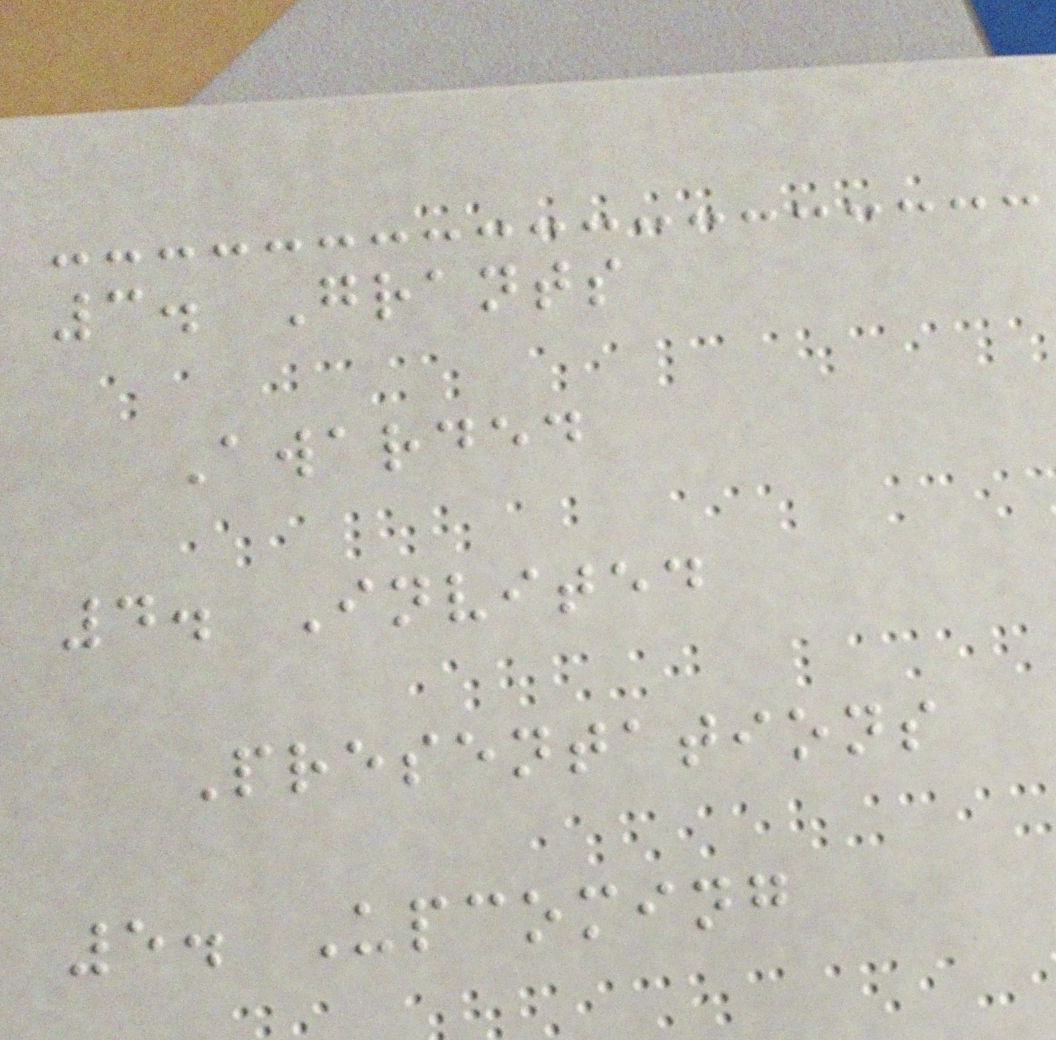3. Grants
Awarded
4. Invited
Presentations
5. Upcoming
